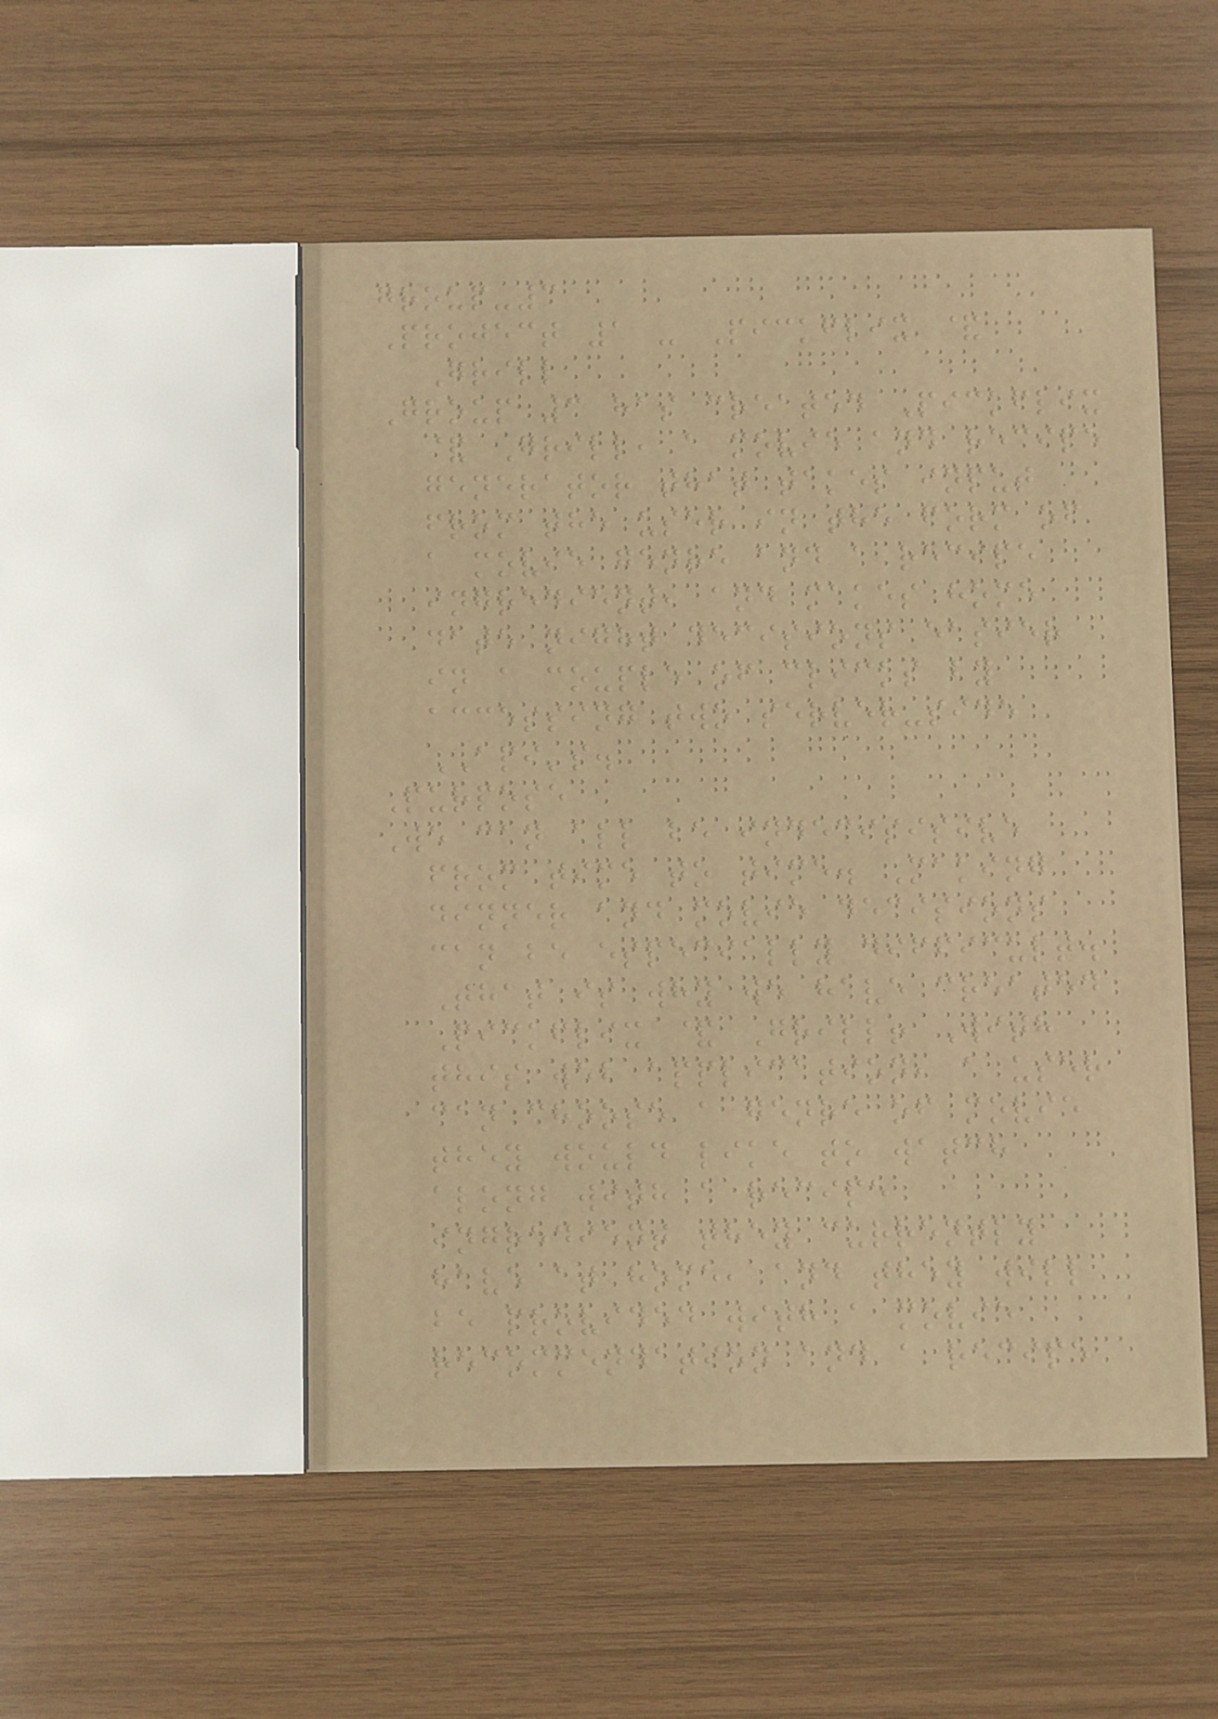group-3
Project 1 - Pickflix &
Grill
Group 3 has created Pickflix
& Grill, a movie and recipe
generator that takes input
from the user in the form of
a movie genre and a recipe
ingredient, and makes home
date night decisions easier
in a couple of clicks by
accessing two server-side
API's.
Purpose
We can all be indecisisive
from time to time. Making
dinner and movie decisions
can be especially difficult.
That is why we have created
Pickflix & Grill! With
this web application, a user
can choose a genre of movie
they would like to watch
along with a recipe
ingredient they currently
have at home, and they will
be provided with a movie
recommendation and a recipe
